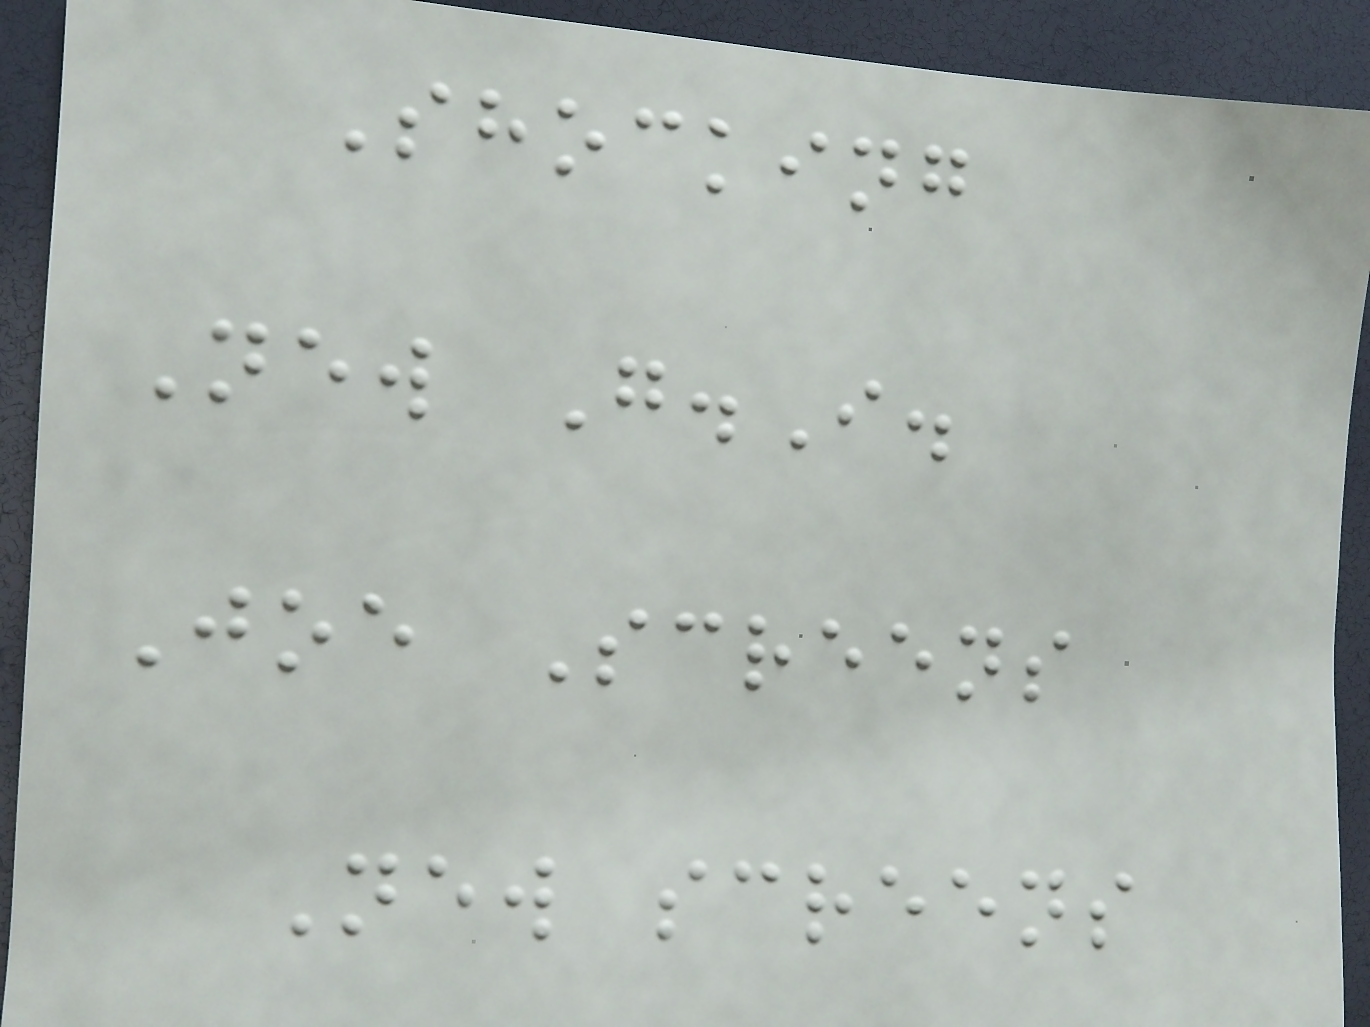Shocking
New G.I.
Joe Screens
New screens
